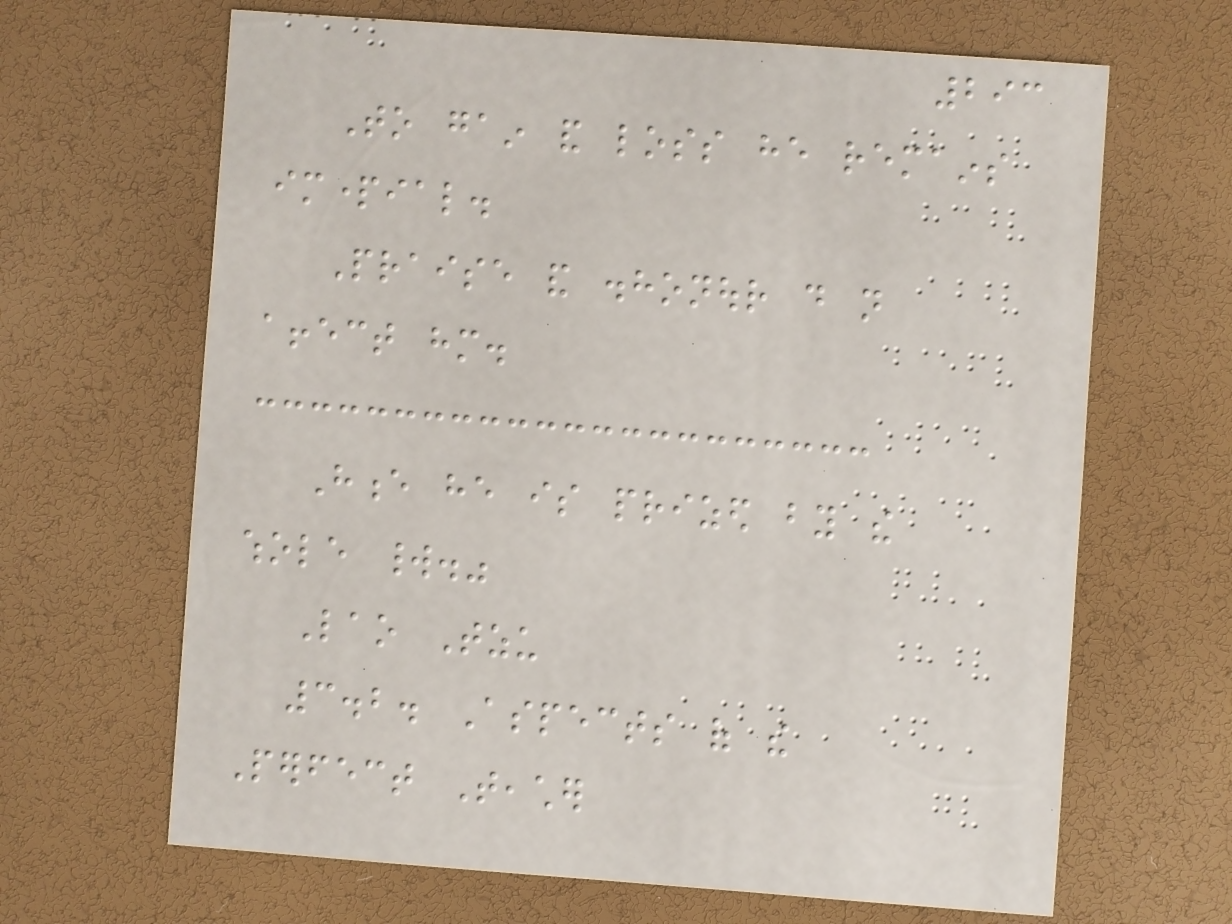293
To gain and loss he remains
impartial.
Praise and dishonour do not
affect him.
Hence he is prized by the
whole world."
Lao Tzu
3.2. Aspects of the
Perfect Teacher
